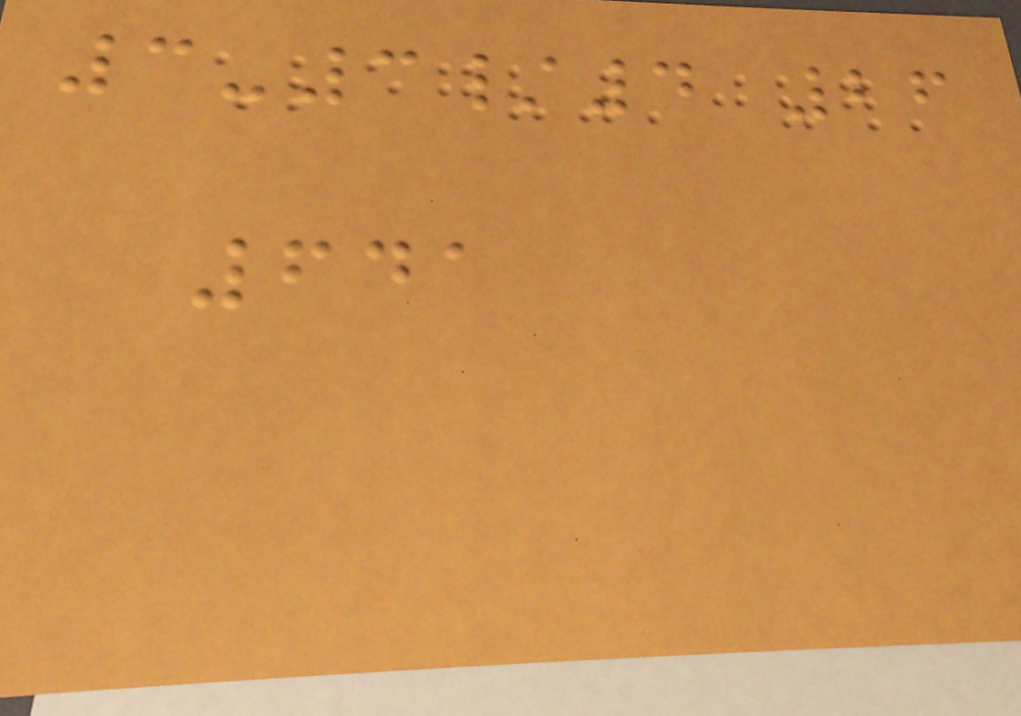3-3/4 26
641
